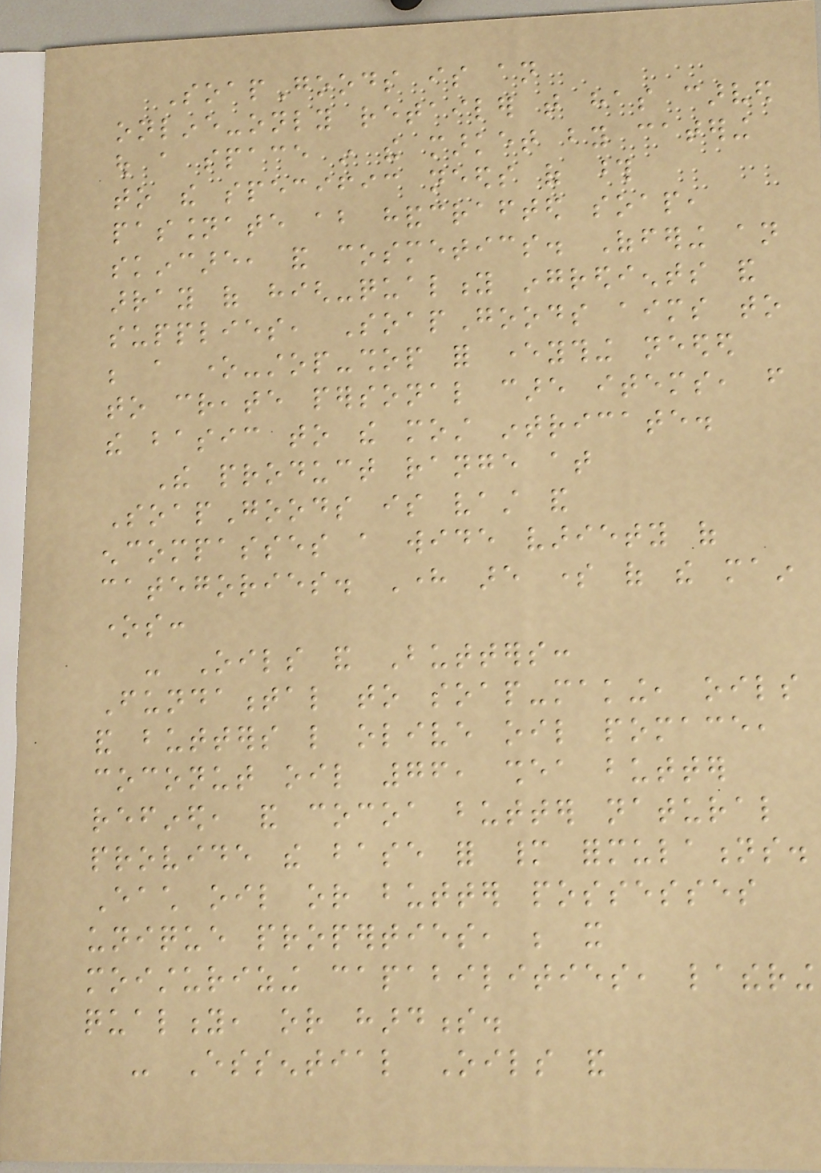SoapGoods is an
online-only retailer that has carved
out a space in the market by catering
to the specific needs of those
passionate about handcrafted soap,
skincare, and cosmetics. Offering an
array of high-quality ingredients and
supplies, SoapGoods aims to
be a one-stop-shop for everything needed
to create personal care items, from
the basic to the most intricate.
The product range at
SoapGoods is vast and
encompasses a wide variety of
categories. Here are some of the main
ones:
- Oils and Butters:
Fundamental to soap-making, oils
and butters like olive oil pomace,
coconut oil 76, shea butter
refined, and cocoa butter natural
provide the base for many formulations.
Each oil or butter possesses
unique properties, be it
moisturizing capabilities, lathering
quality, or hardness.
- Essential Oils and
